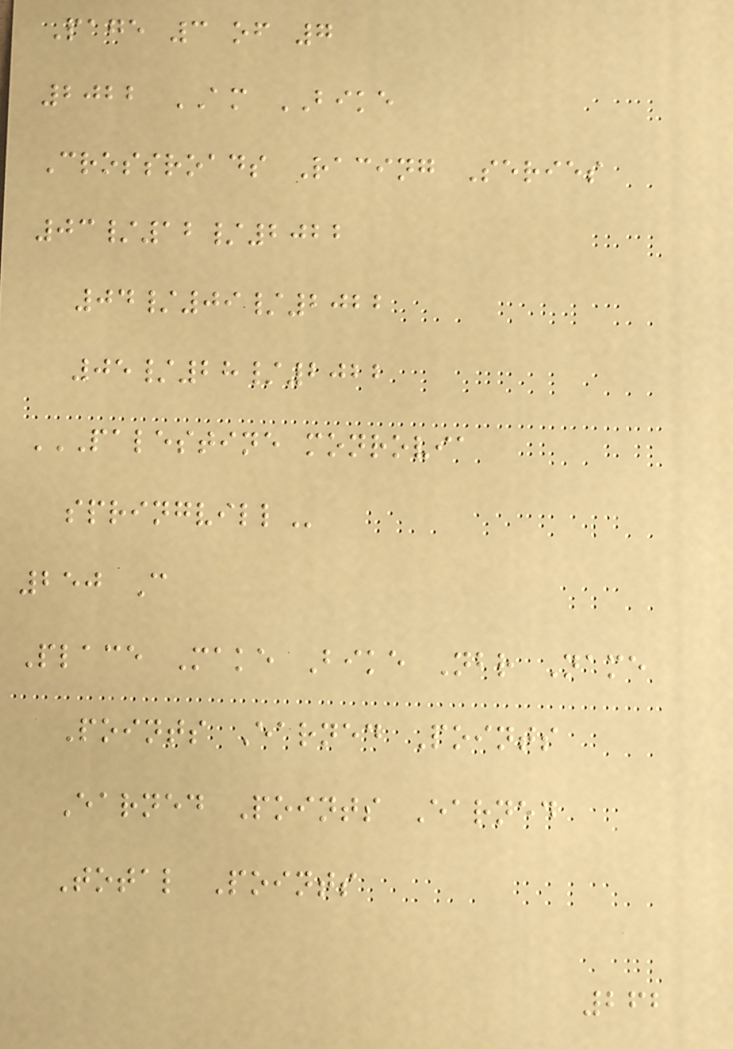Page 3 of 7
2022 AM BIKE
Crossroads Racing Series
03/12/2022
04/09/2022
05/28/2022
PALESTINE MONROVIA
SPRINGVILL
250 C
Place Make Bike Nbr Name
Points Earned Points
Earned Points Earned
Total Points
262
